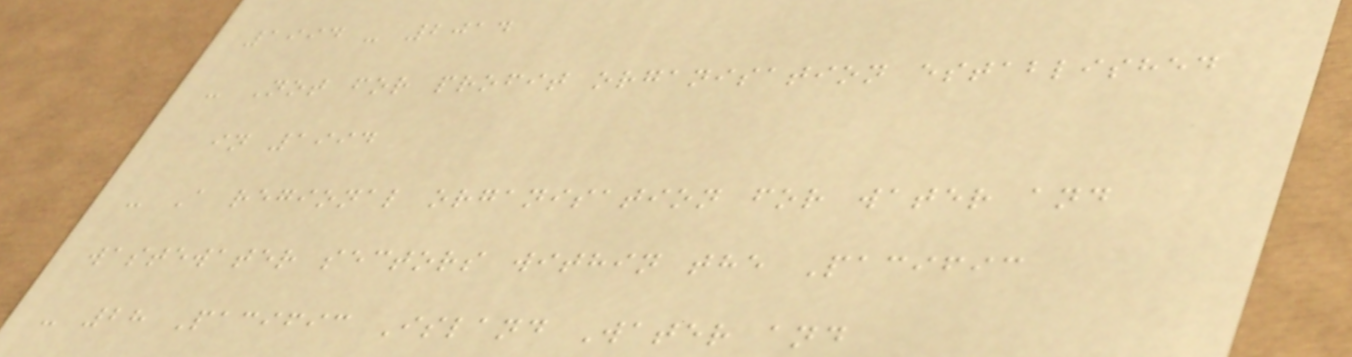1994 - 2014
- Not for profit organisation established
in 1994
- A regional organisation for water and
wastewater sectors within the Pacific
- 28 Pacific Island Water and
